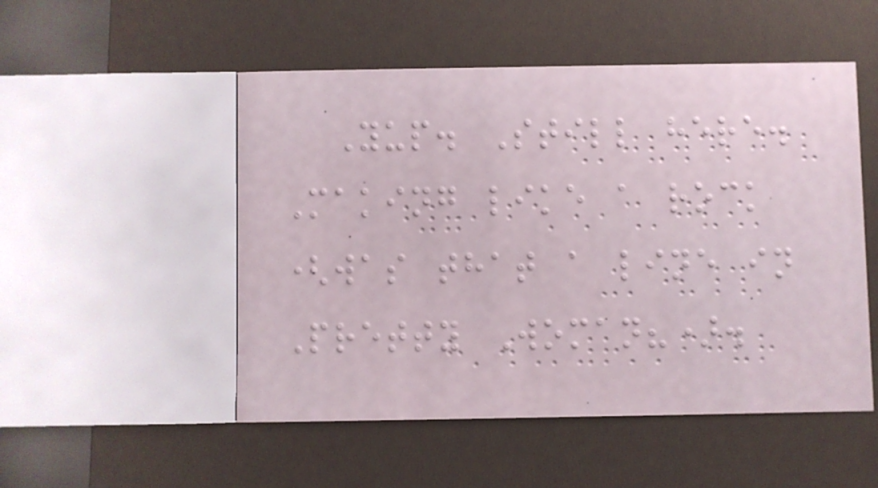Yup. Still here.
Making like a rock
(was that a line in
Pretty Woman?).
